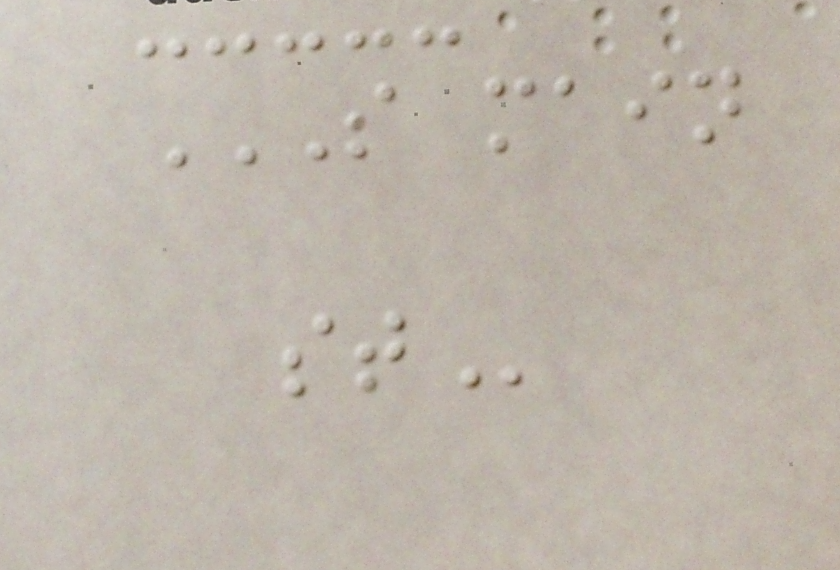S MAIN
ST
